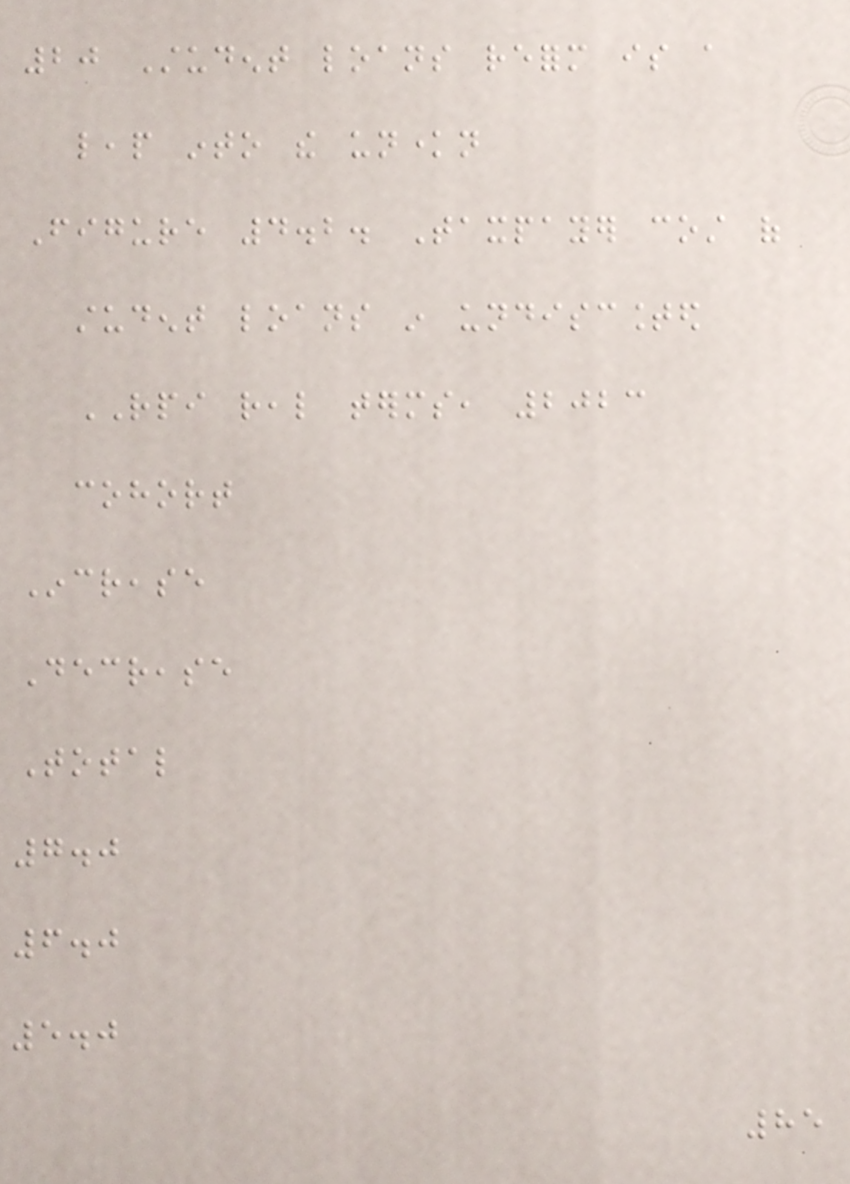20 Student loans reform is a
leap into the unknown
Figure 4.2. Taxpayer cost of
student loans in undiscounted
RPI real terms, 2023
cohort
Increase
Decrease
Total
7.0
6.0
5.0
85
